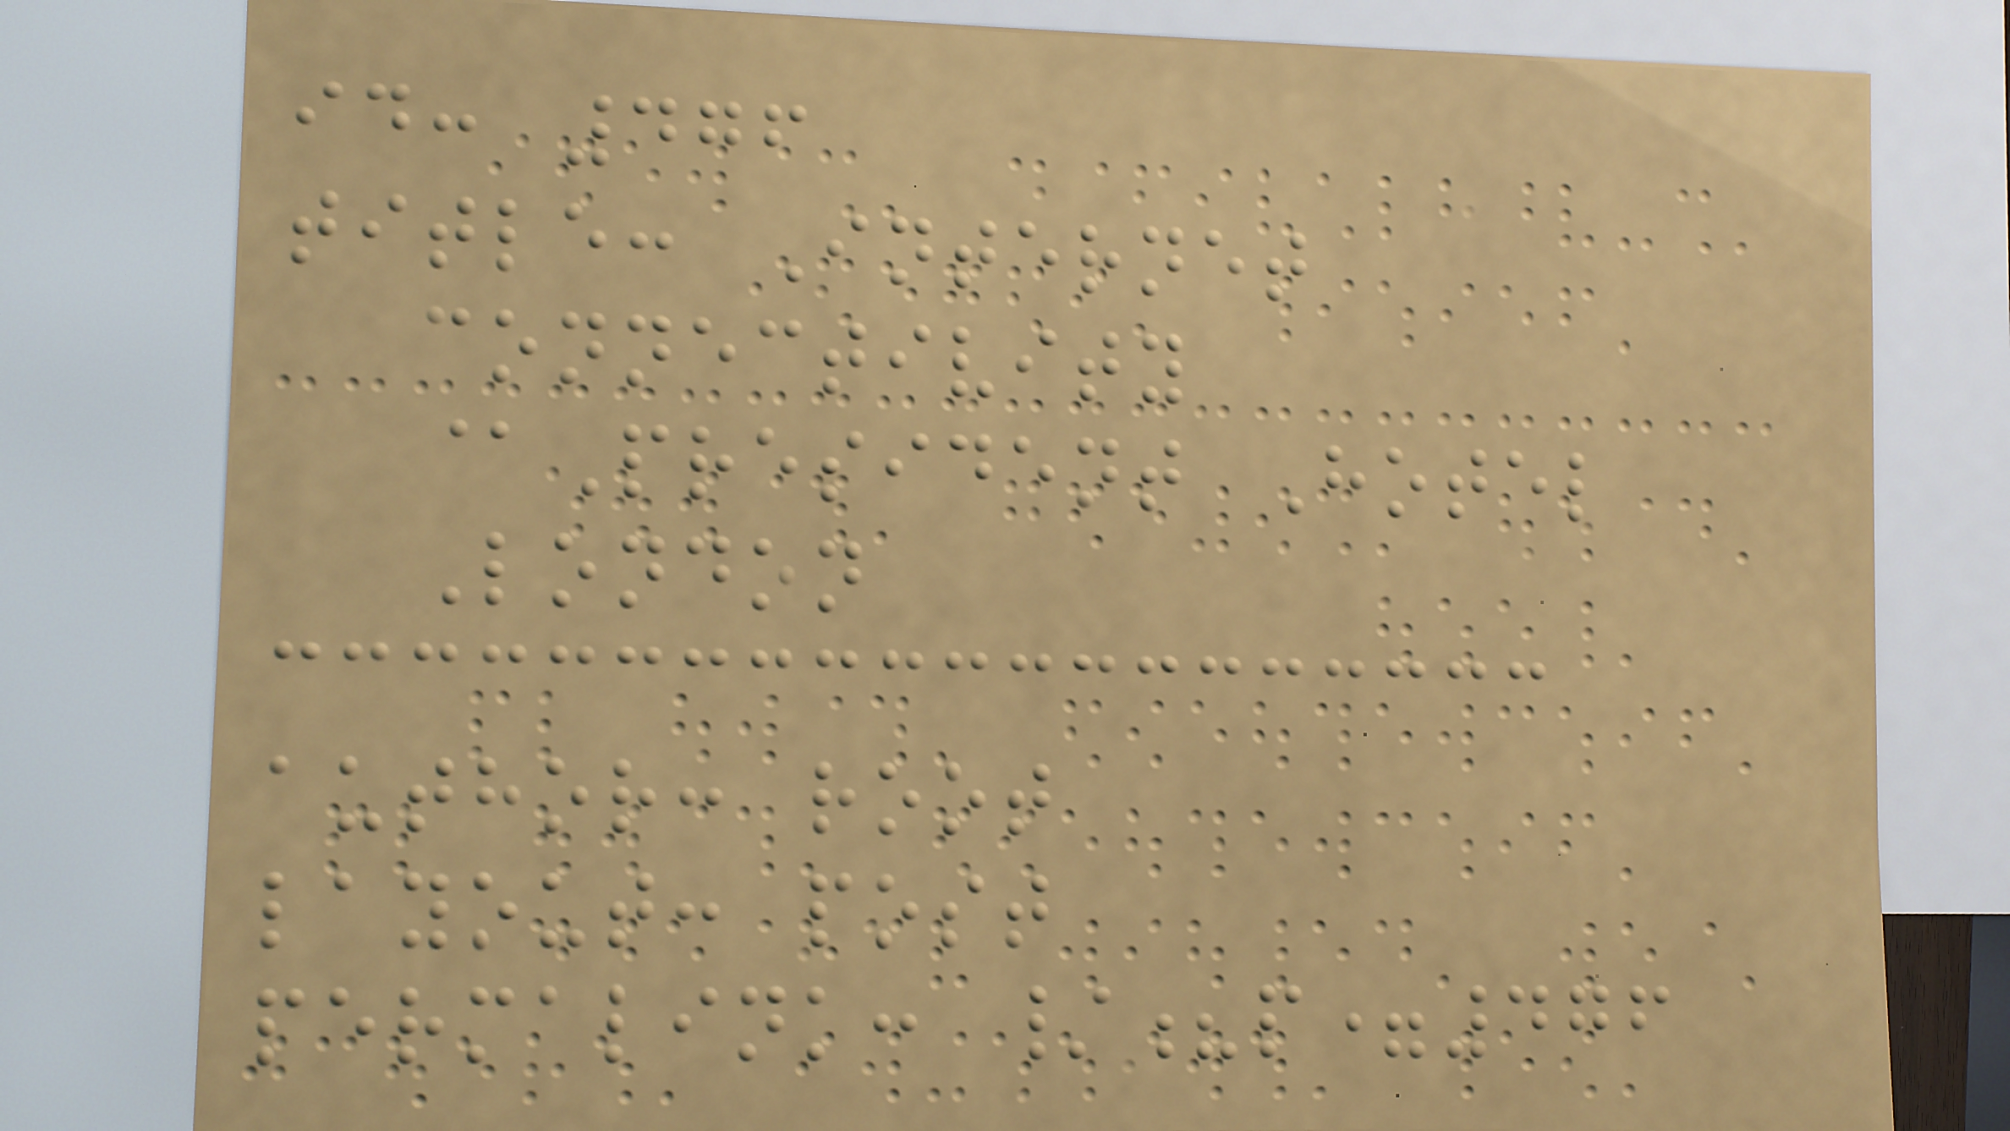id: 476
title: Internet
connectivity
@President Hotel
London
author: root
layout: post
permalink: /?p=476
